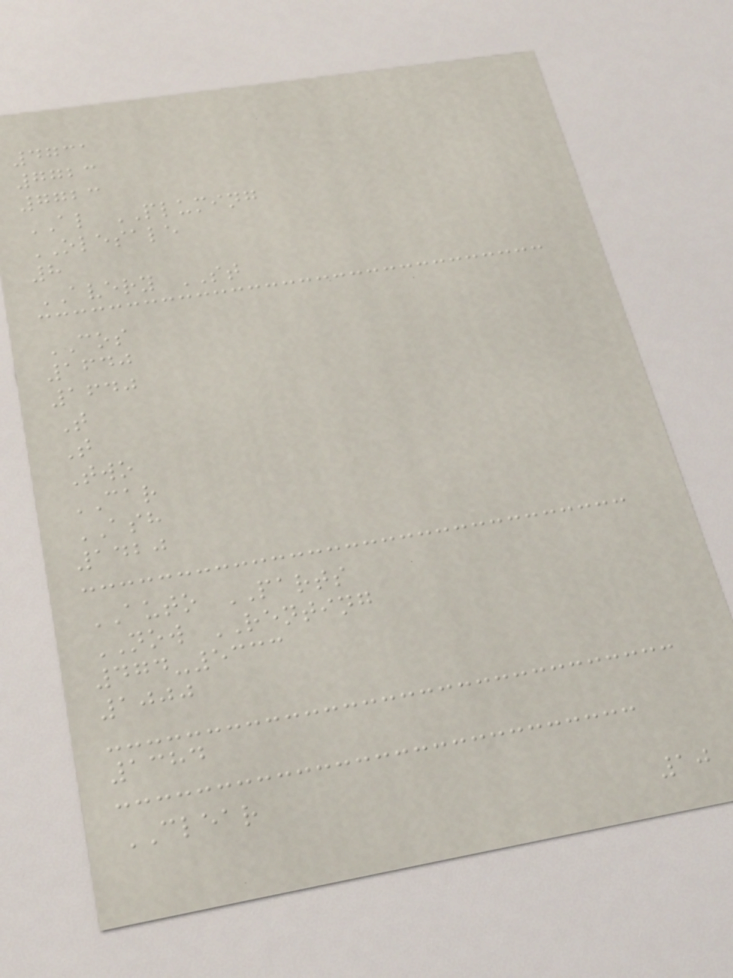4731
7723
7723
AL PLUMING
OLESALE
8
AVERY ST
COS
1640
1640
T
T
Two
CAR
ASH
1420
AUTO PARTS
NOW RENTING
474-5333
1000
1384
CLEAR
10
